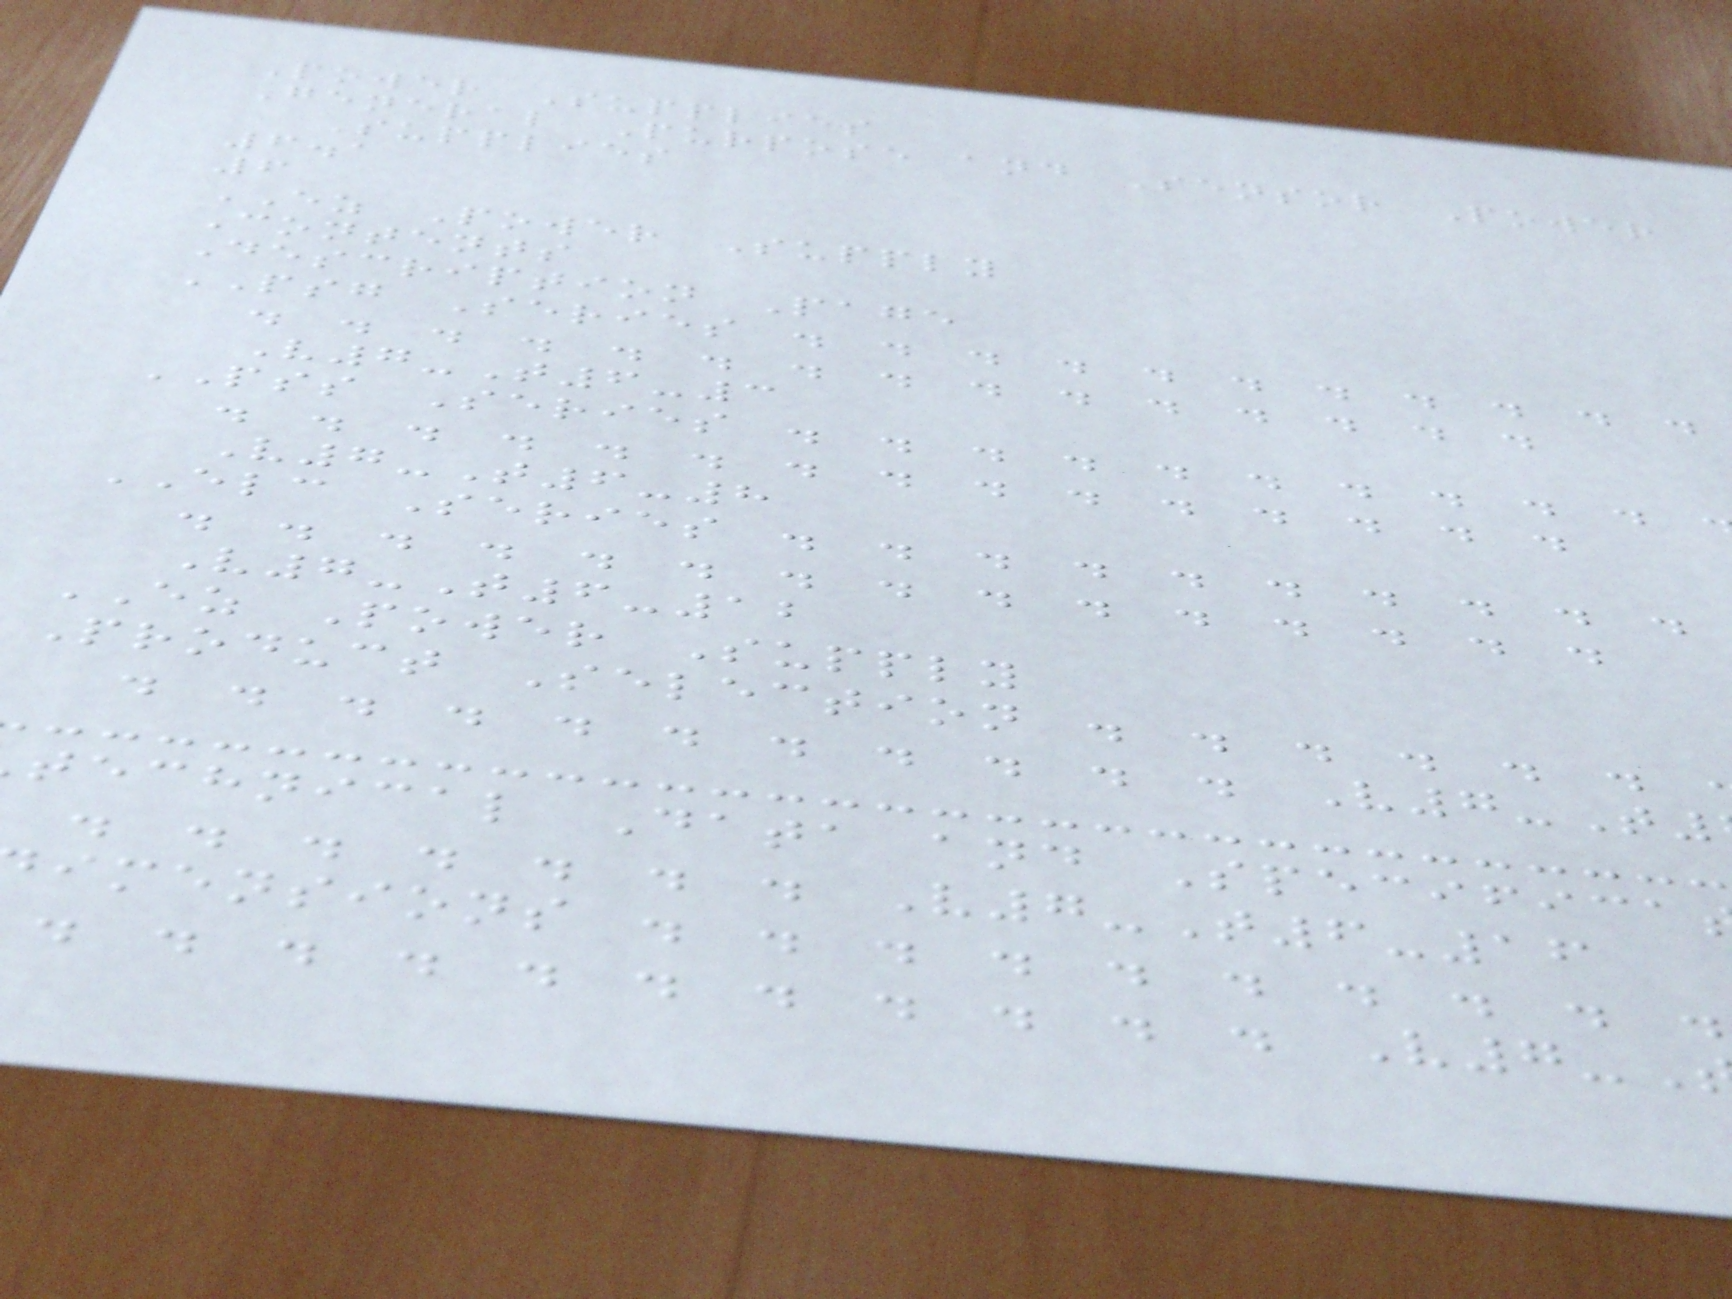Power Supplies
General Purpose and Sensor Power
Supplies
6.1
6
EZ Power Supply
Contents
Description Page
PSG Series . . . . . . . . . . .
. . . . . . . . . . . . . . .
V7-T6-3
PSS Series . . . . . . . . . .
. . . . . . . . . . . . . . .
V7-T6-8
ELC Series . . . . . . . . . .
. . . . . . . . . . . . . . .
V7-T6-12
EZ Power Supply
Product Selection . . . . . .
. . . . . . . . . . . V7-T
technical Data and Specifica
. . . . . . . V7-T6-16
imensions . . . . . . . . . .
. . . . . . . . . . . V7-
